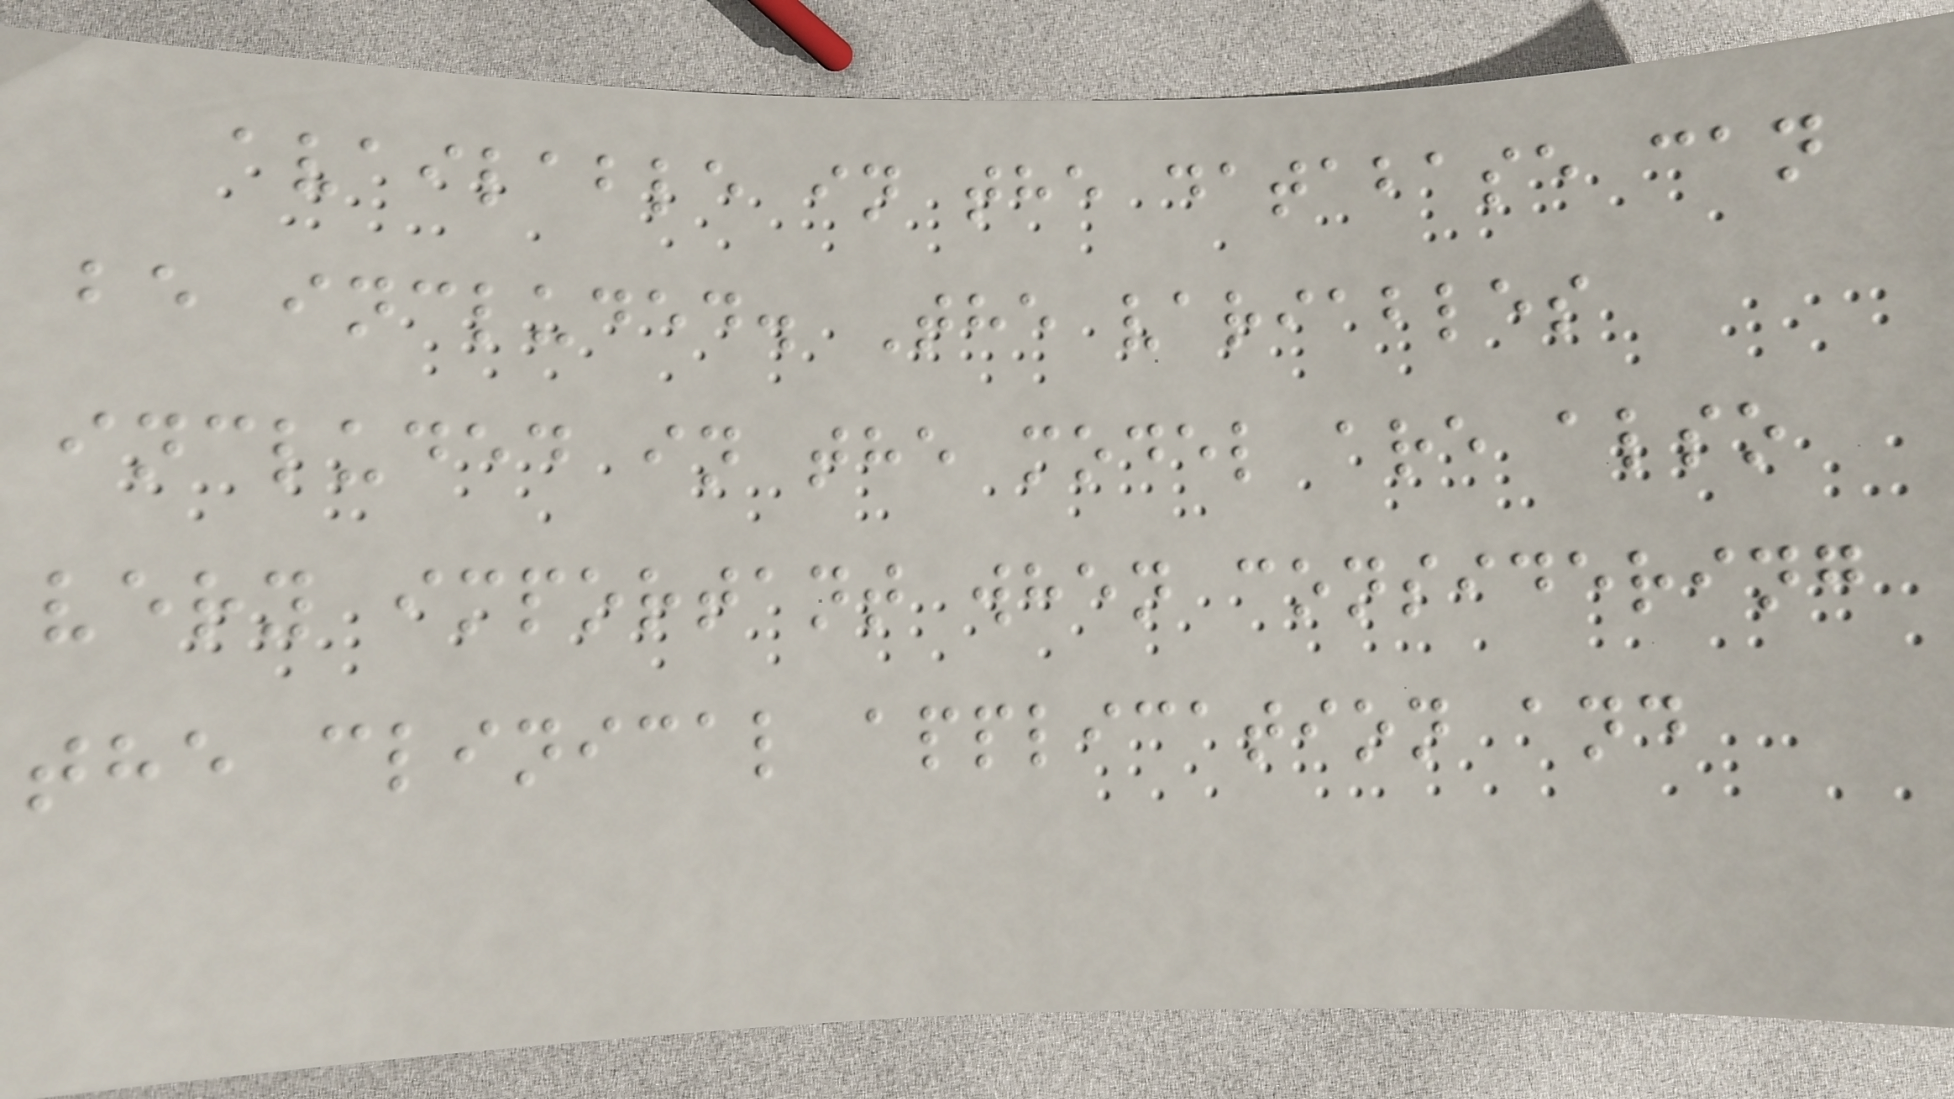available in the database can
be included. The variables
included in the model are also
very important when considering
the clinical application and
